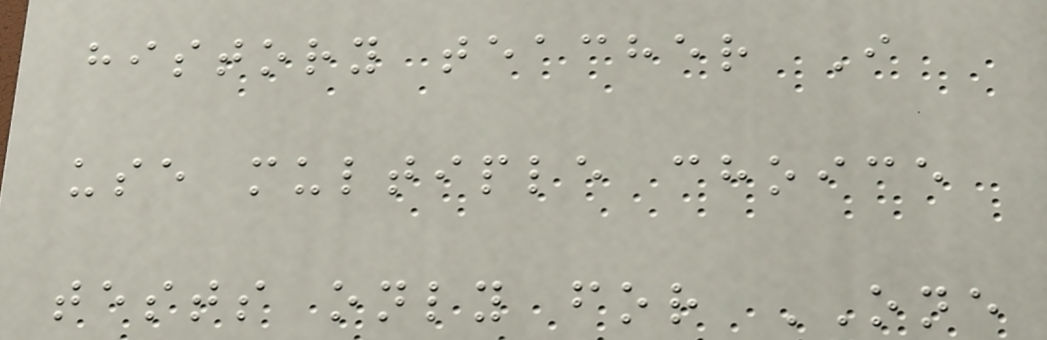history teacher I
use multiple choice
tests only for ONE
